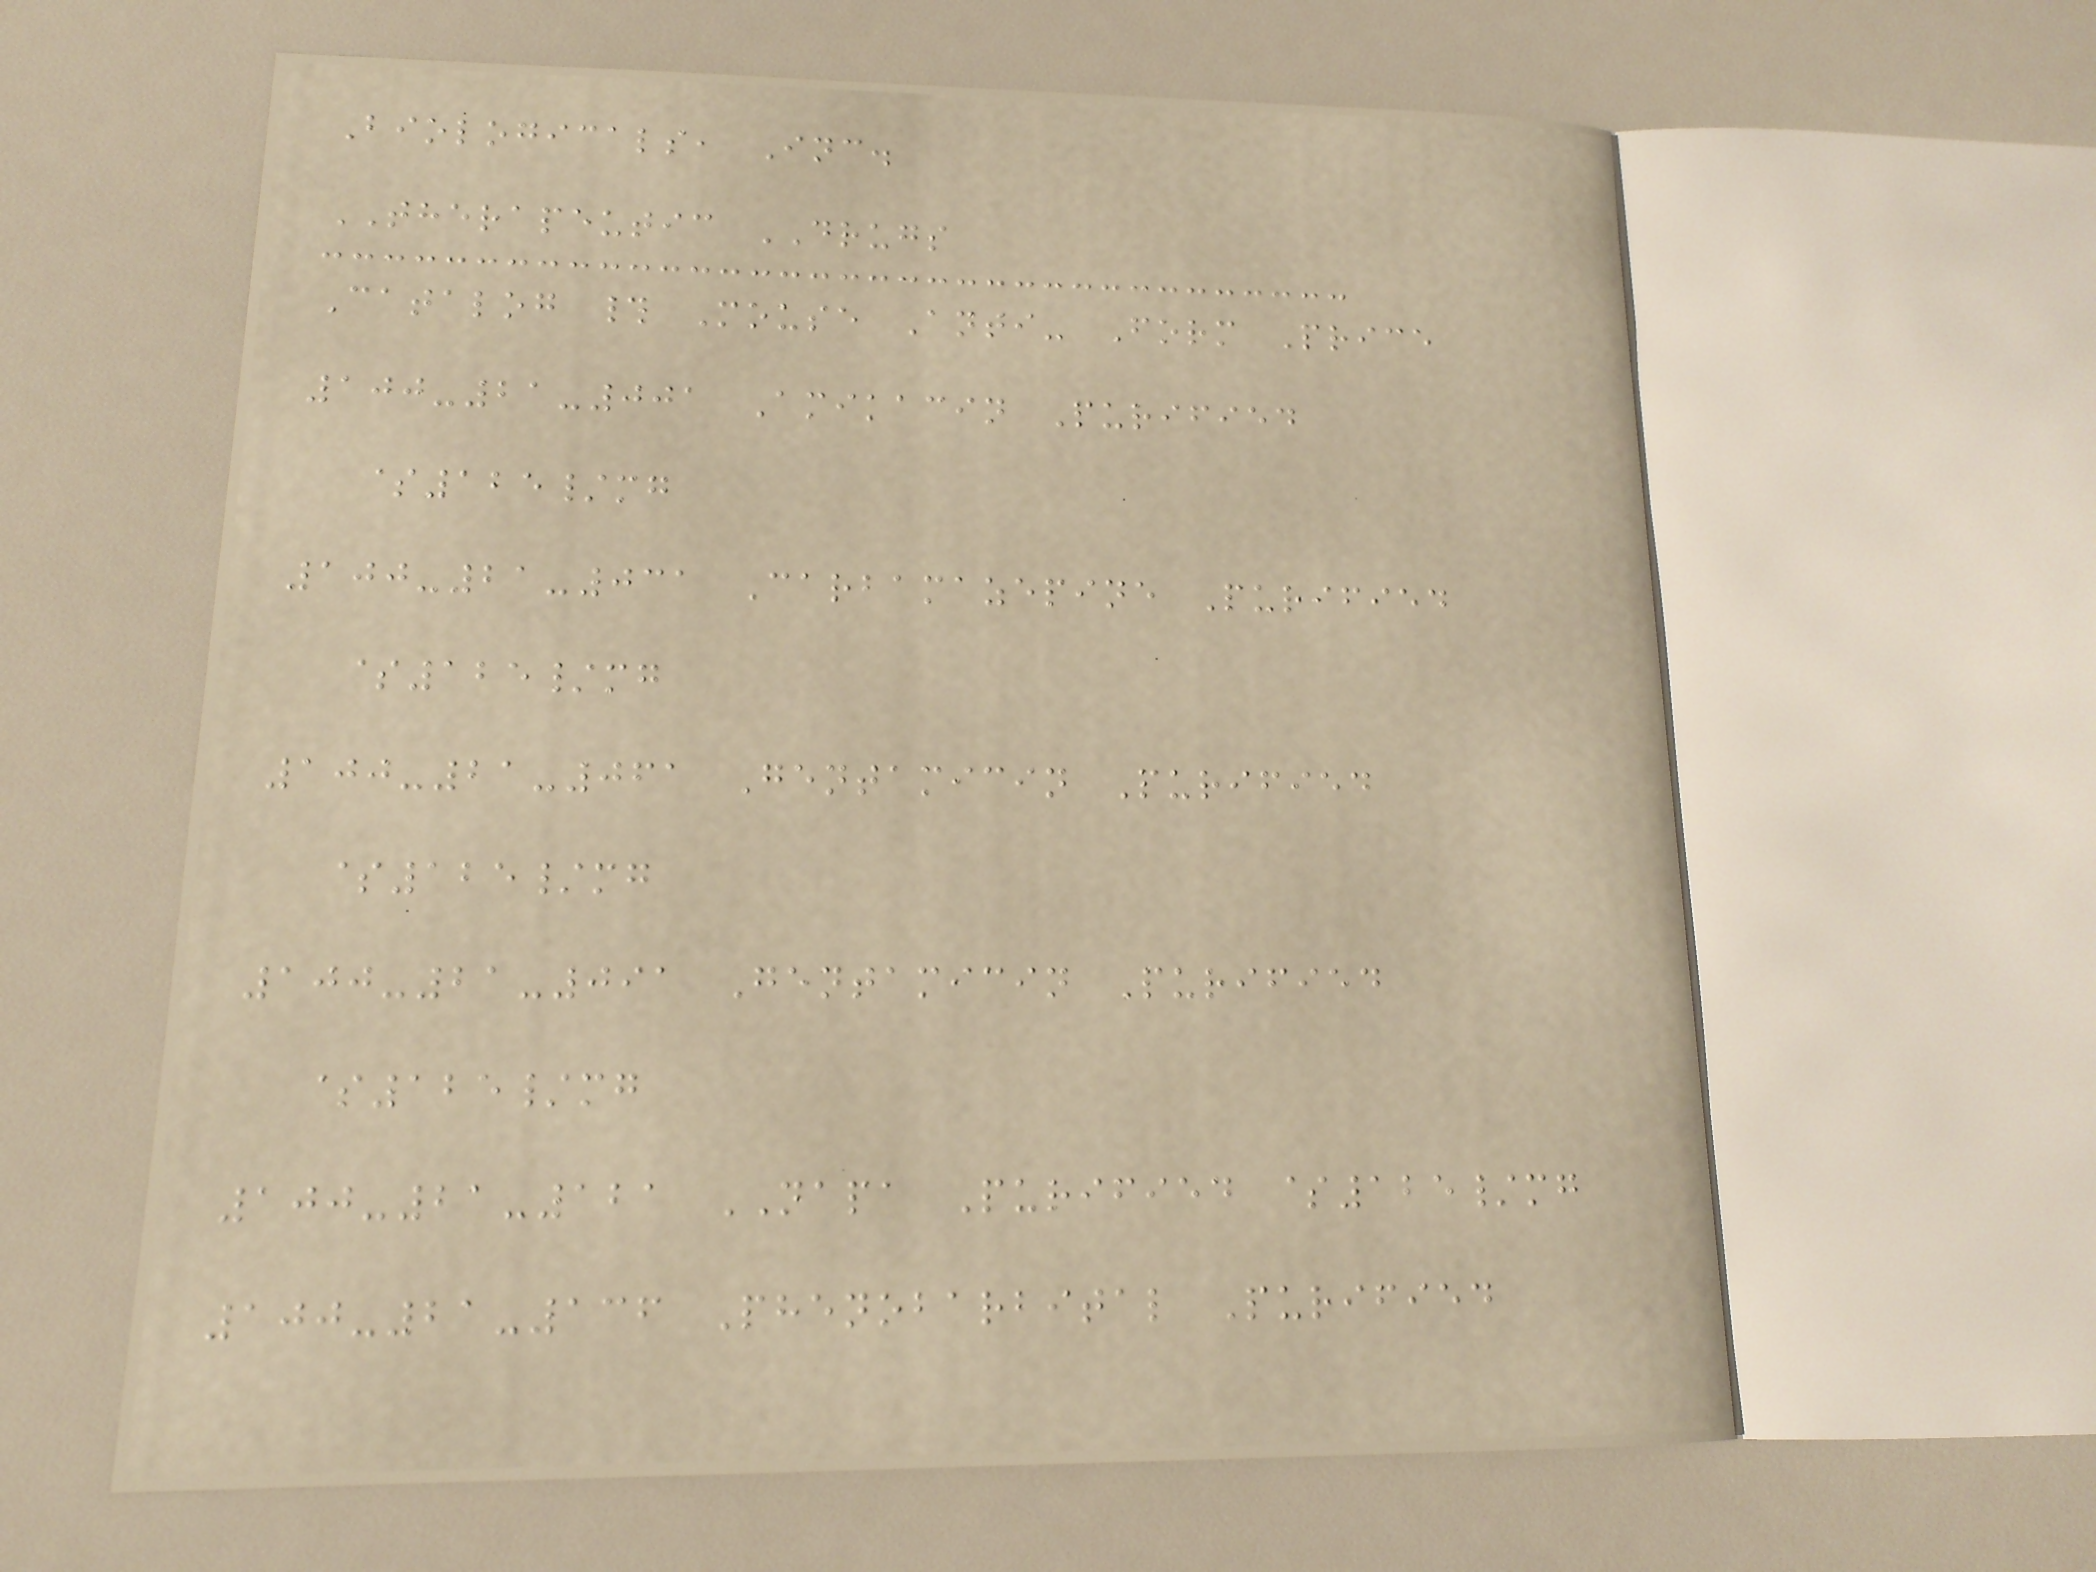Biologicals, Inc.
THERAPEUTIC DRUGS
Catalog # Mouse Anti- Form Price
100-21-001 Amikacin Purified
$125/mg
100-21-031 Carbamazepine Purified
$125/mg
100-21-061 Gentamicin Purified
$125/mg
100-21-091 Gentamicin Purified
$125/mg
100-21-121 NAPA Purified $125/mg
100-21-136 Phenobarbital Purified
